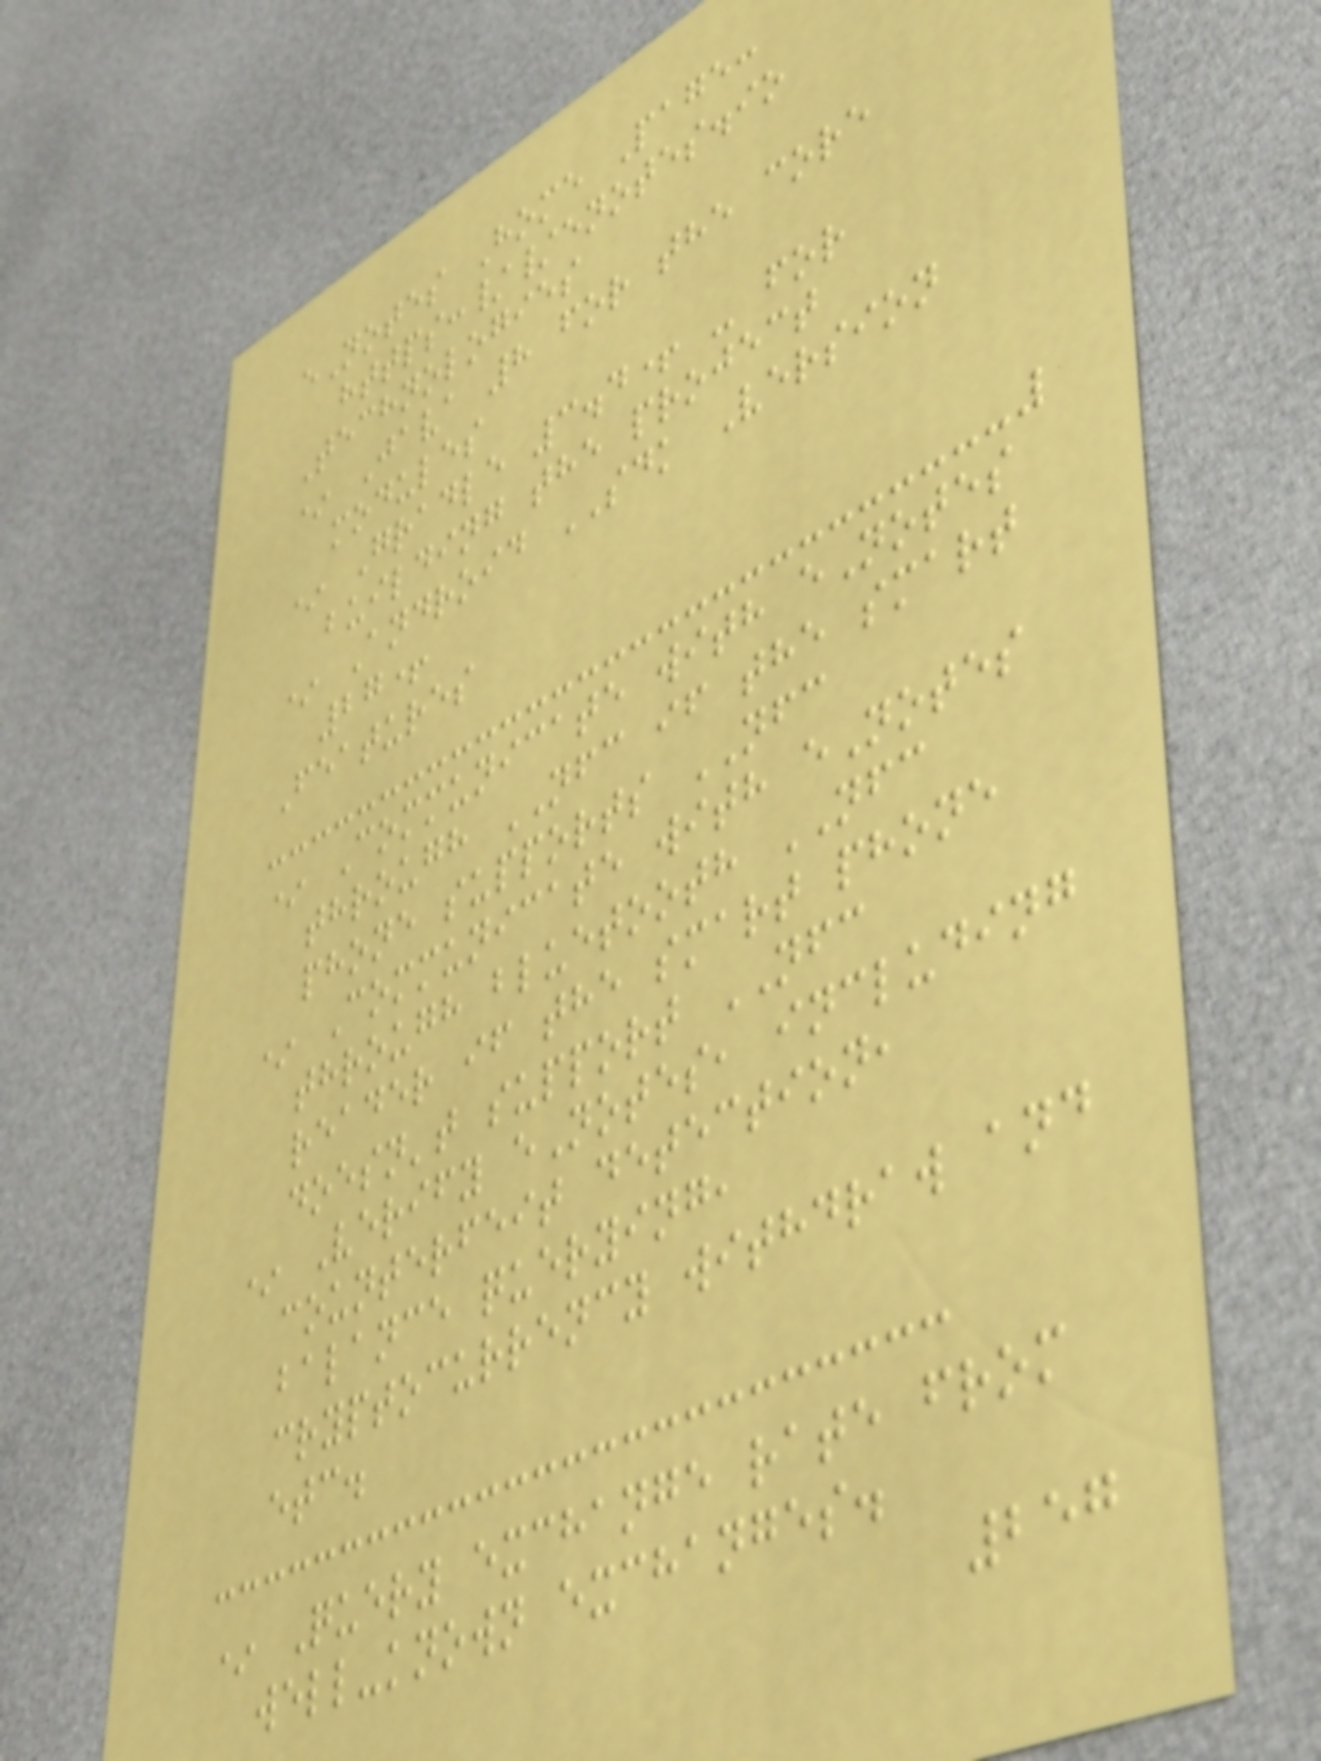eNotes Home Page:
https://enotes.io
Technologies
* Java 8 for the core
modules
* Gradle 3.4+ - for
building the project
* Android SDK Version
27+
Features
* Communicate with eNotes
through NFC if the smart
phone supports NFC
* Communicate with eNotes
through bluetooth NFC
reader if the smart phone
doesn't support NFC
* Verify eNotes, including
counterfeit detection,
balance querying,
cryptocurrency withdraw and
etc.
* Query exchange rate from
well-known exchanges.
257
